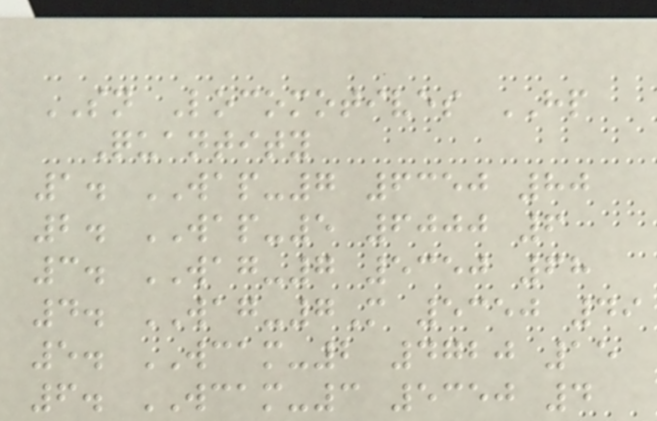SN Locomotives HP
Quantity
1. WAP-7 6350 80
2. WAP-5 6000 6
3. WAG-7 5350 68
4. WAG-7M 5350 49
5. WCAM-2 4720 15
6. WCAM-3 5350 4
